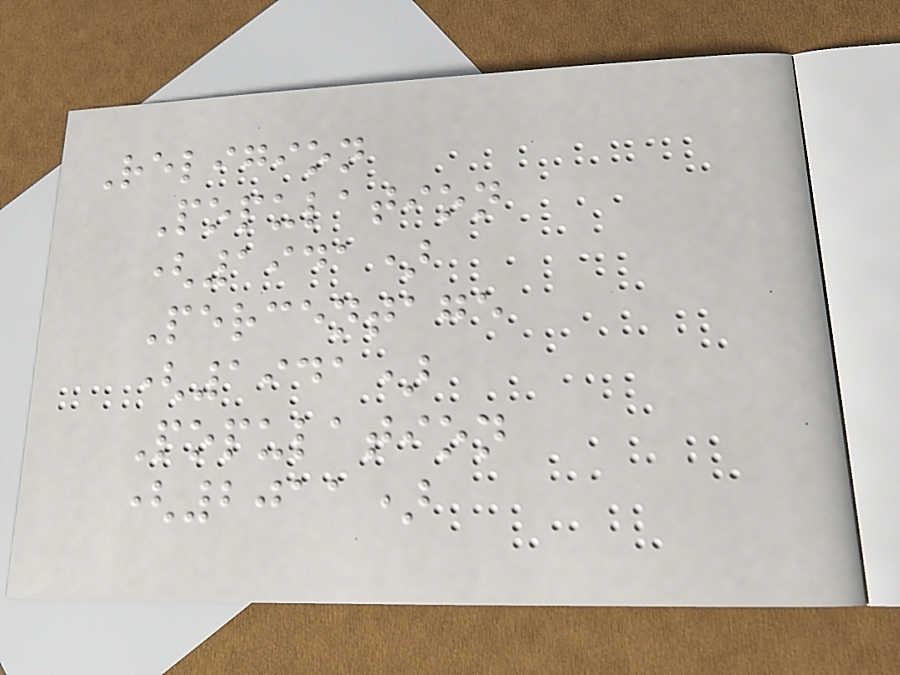Religion
Population
(1941)
Percentage
(1941)
Population
(2011)
